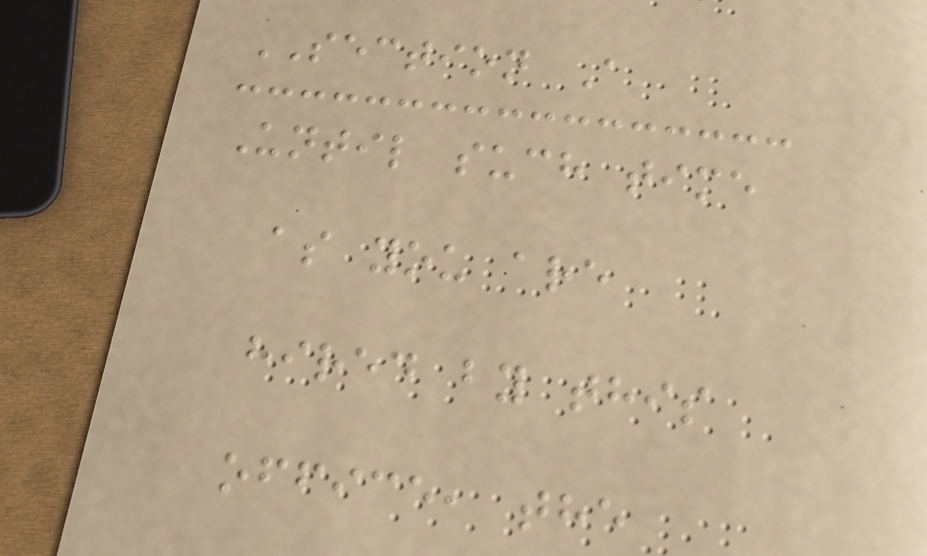SECTION A
Until such time
as you are
hired by this
office, the
